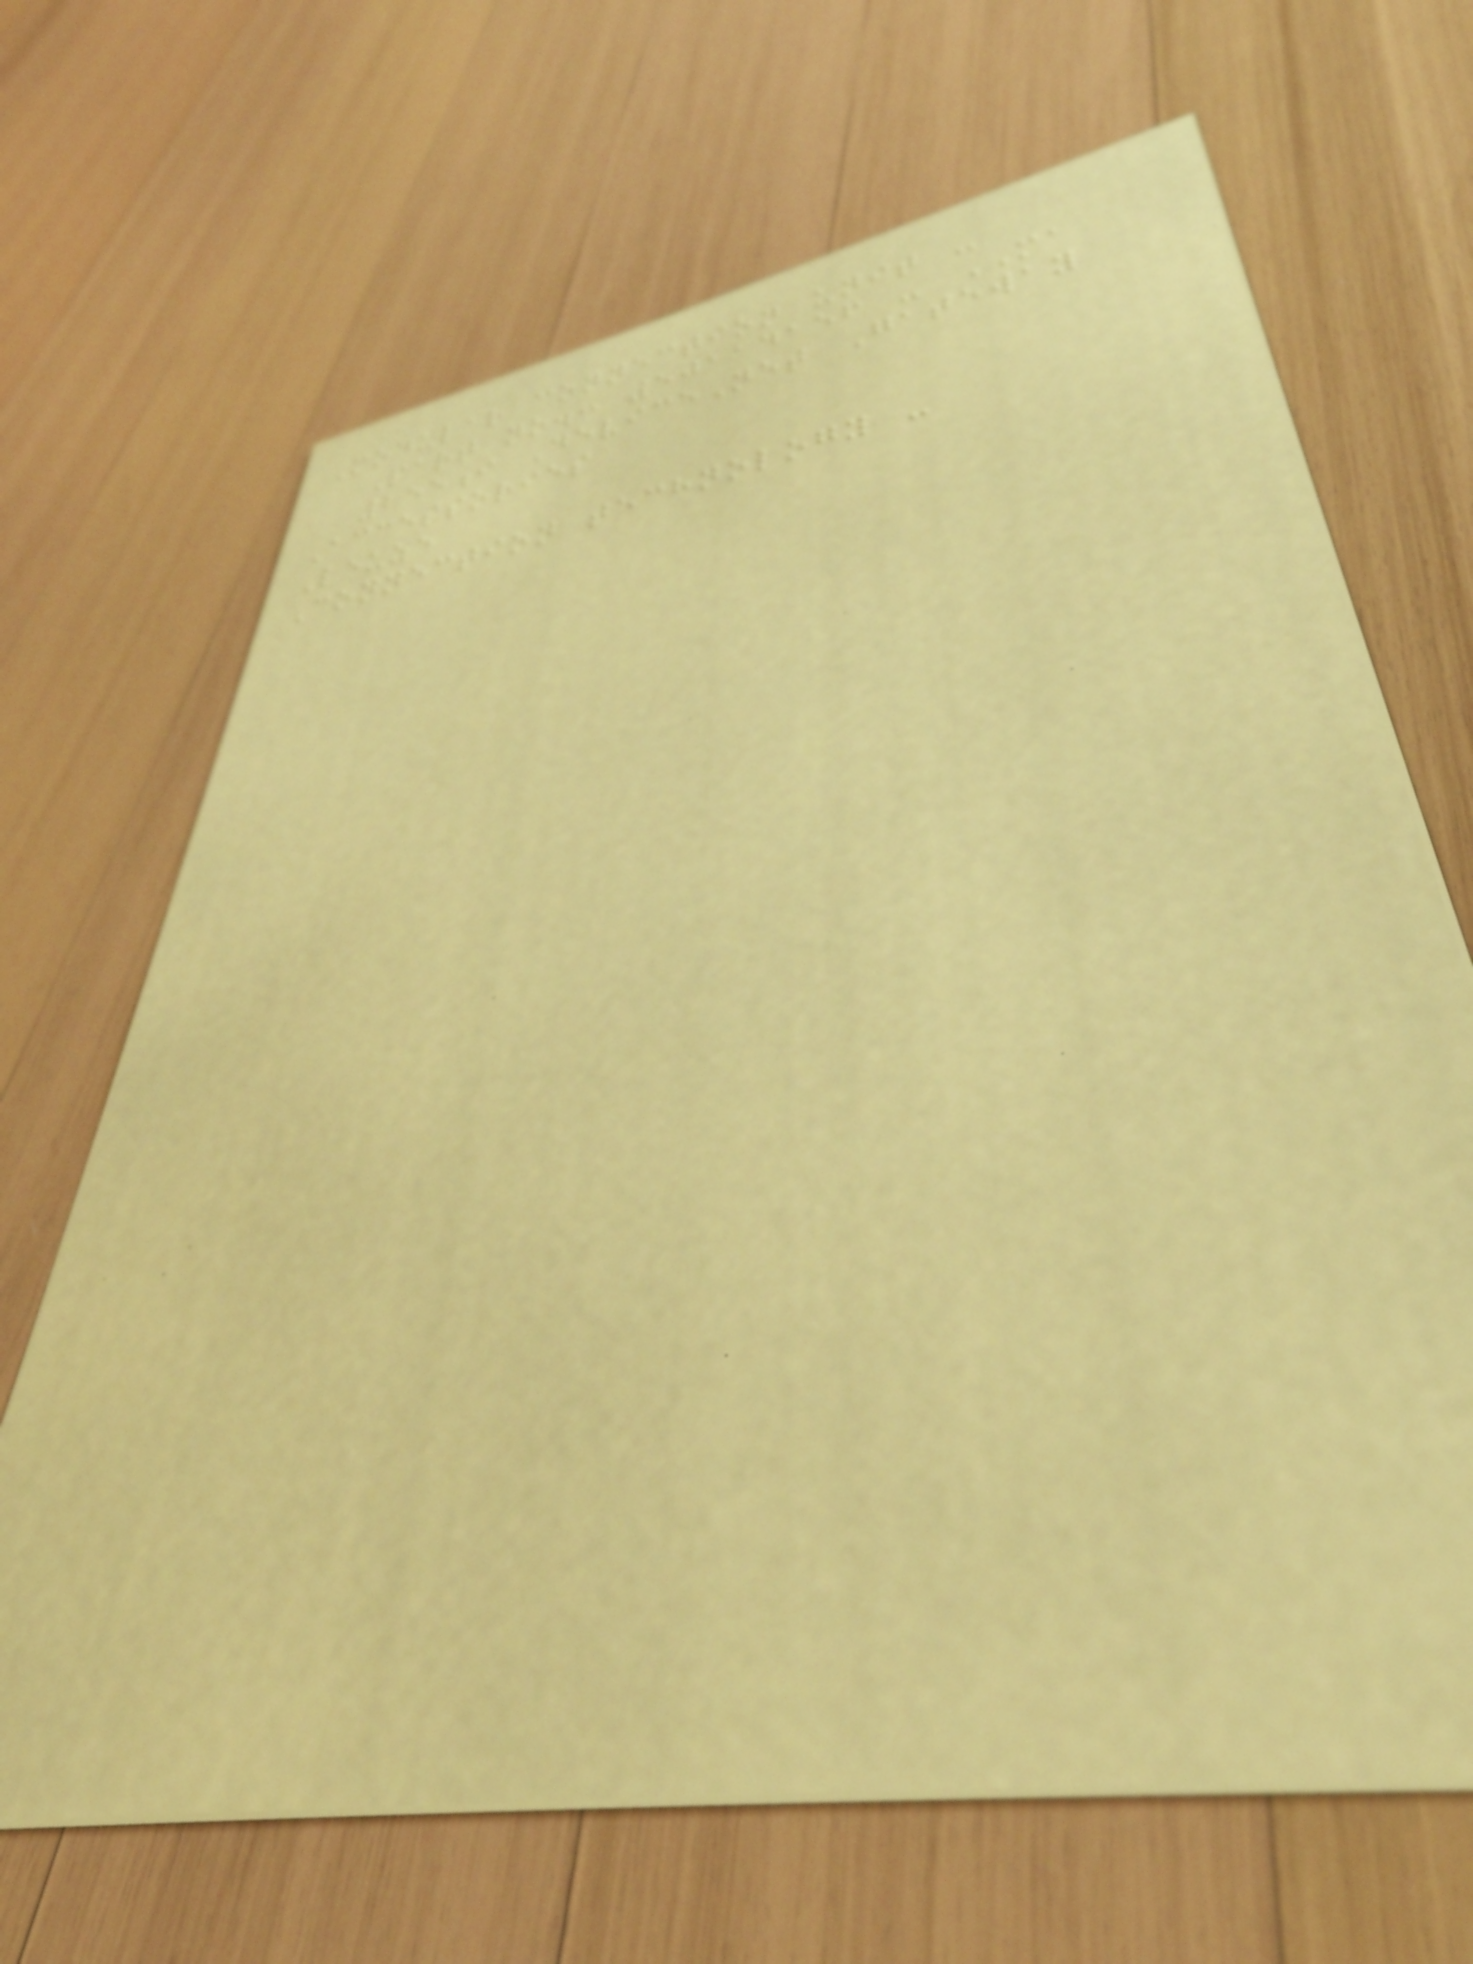Modular connection unit -
Part no.: 50114156 - MA
255i DeviceNet Gateway
Accessories
Leuze
Connection technology -
